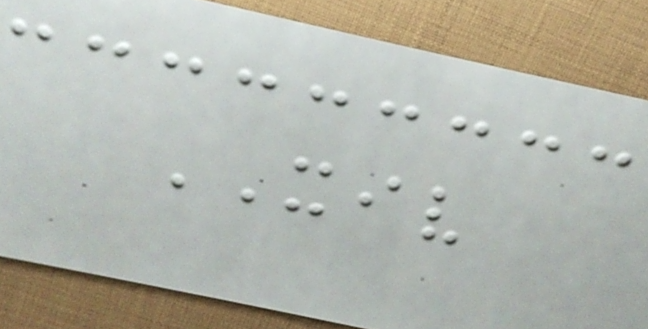XIV
